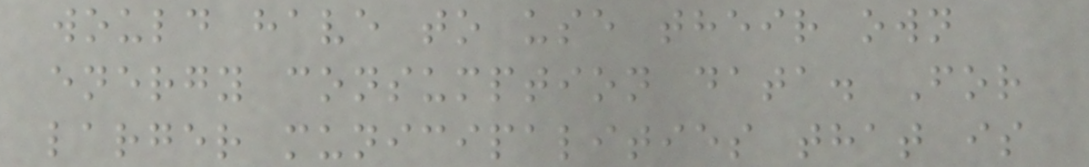would have to use their own
energy consumption data. For
larger municipalities that is
